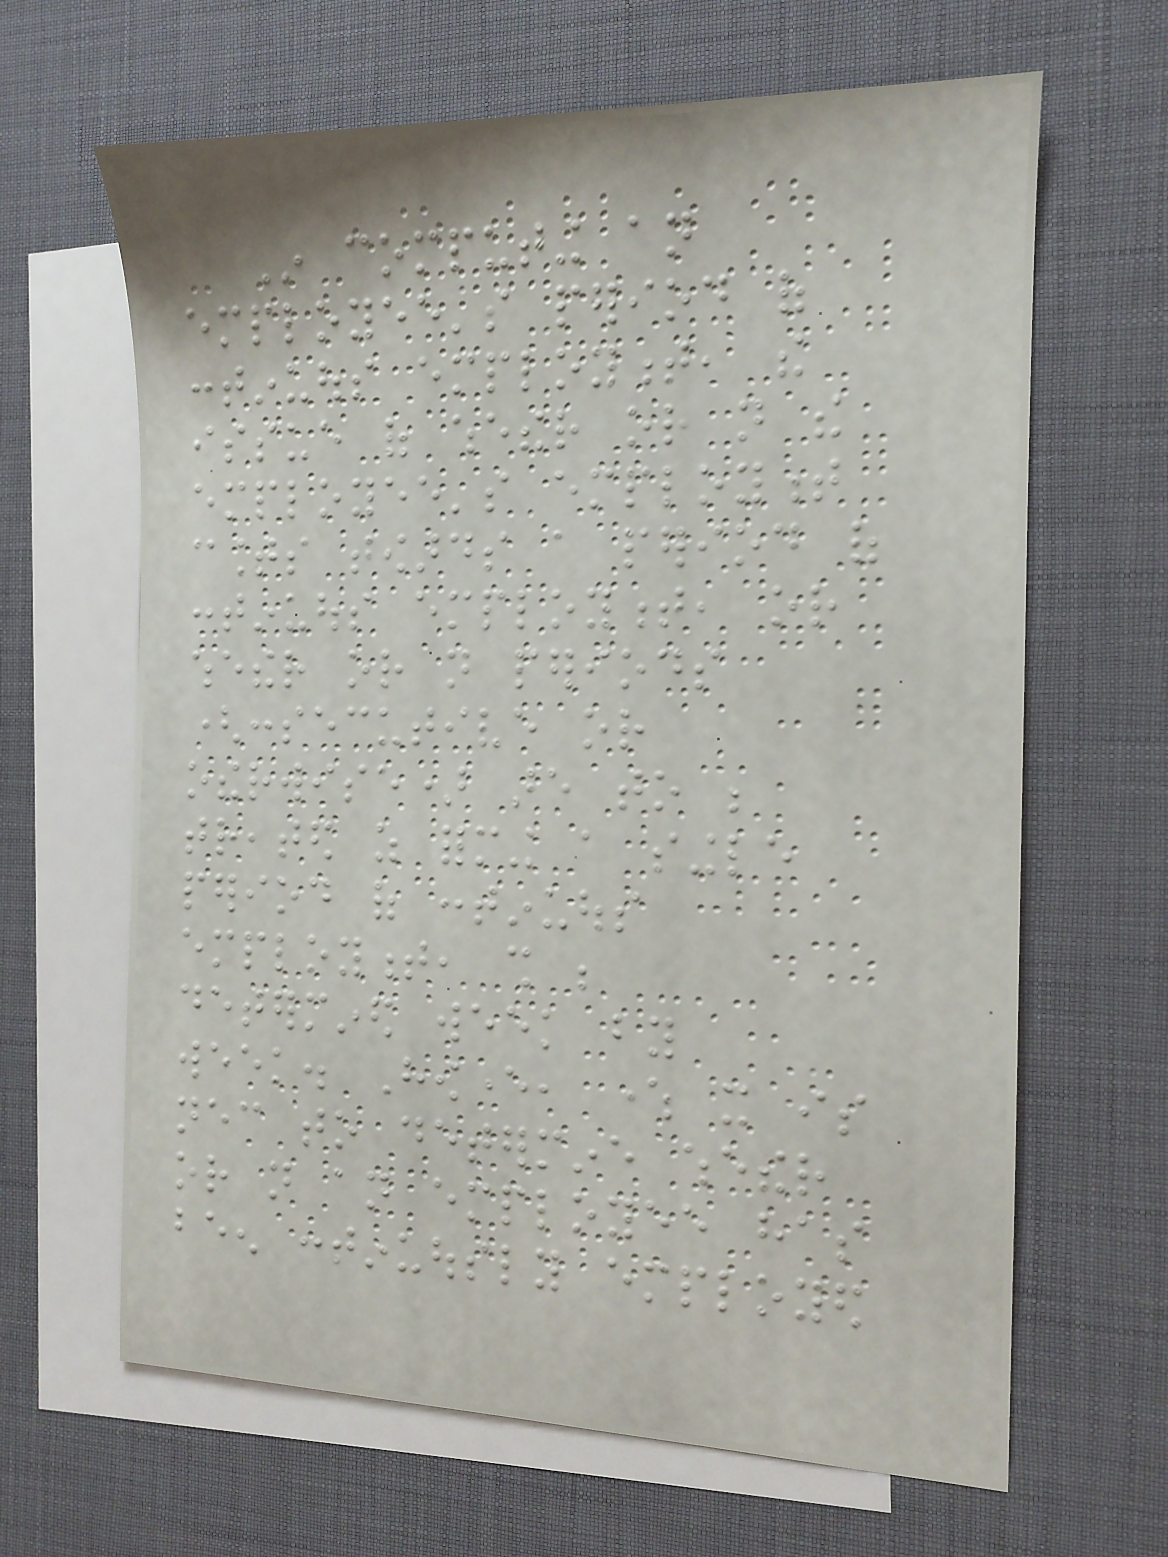In computing an
employee's period of
continuous employment, the
issue of whether or not the
employee's employment
counts towards a period of
continuous employment, or
whether or not periods
(consecutive or
otherwise) are to be
treated as forming a single
period of continuous
employment, shall be
determined week by
week. However, where it is
necessary to determine whether
or not an employee has
been continuously employed
